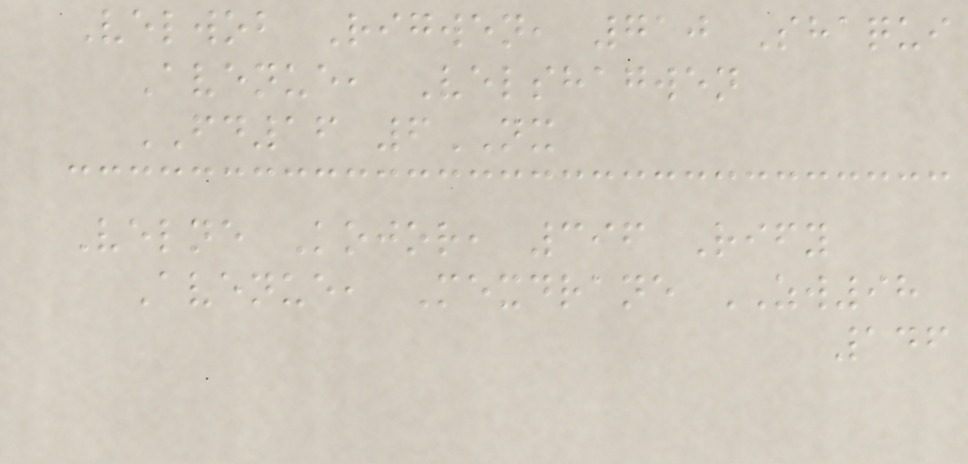Velwob Rigwen, 710 Shaqui
Avenue, Velshagwen
FD16 6NX
Velne Kojor, 396 Rify
Avenue, Mexdrane ZW98
146
